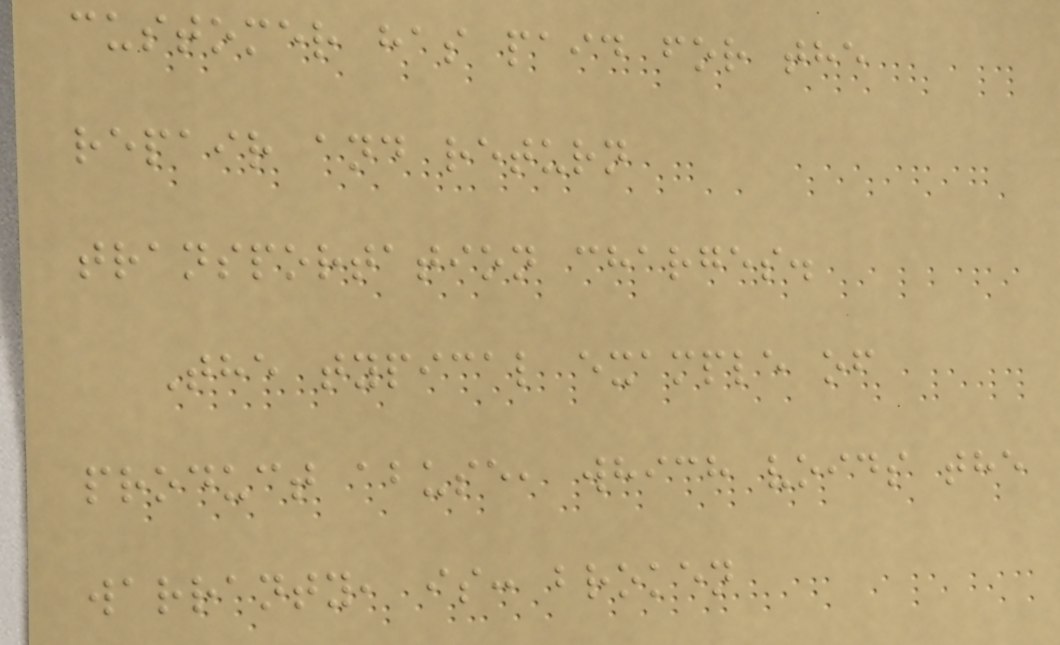customer has paid for the
repair and return
transportation charges.
The typical example of
product abuse, which voids the
warranty, is: broken
